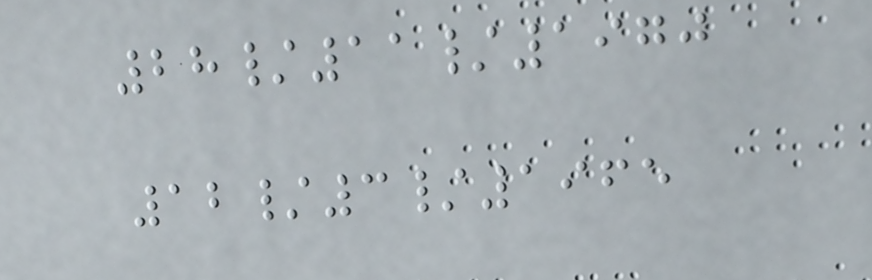28/11/1970
12/3/1965
